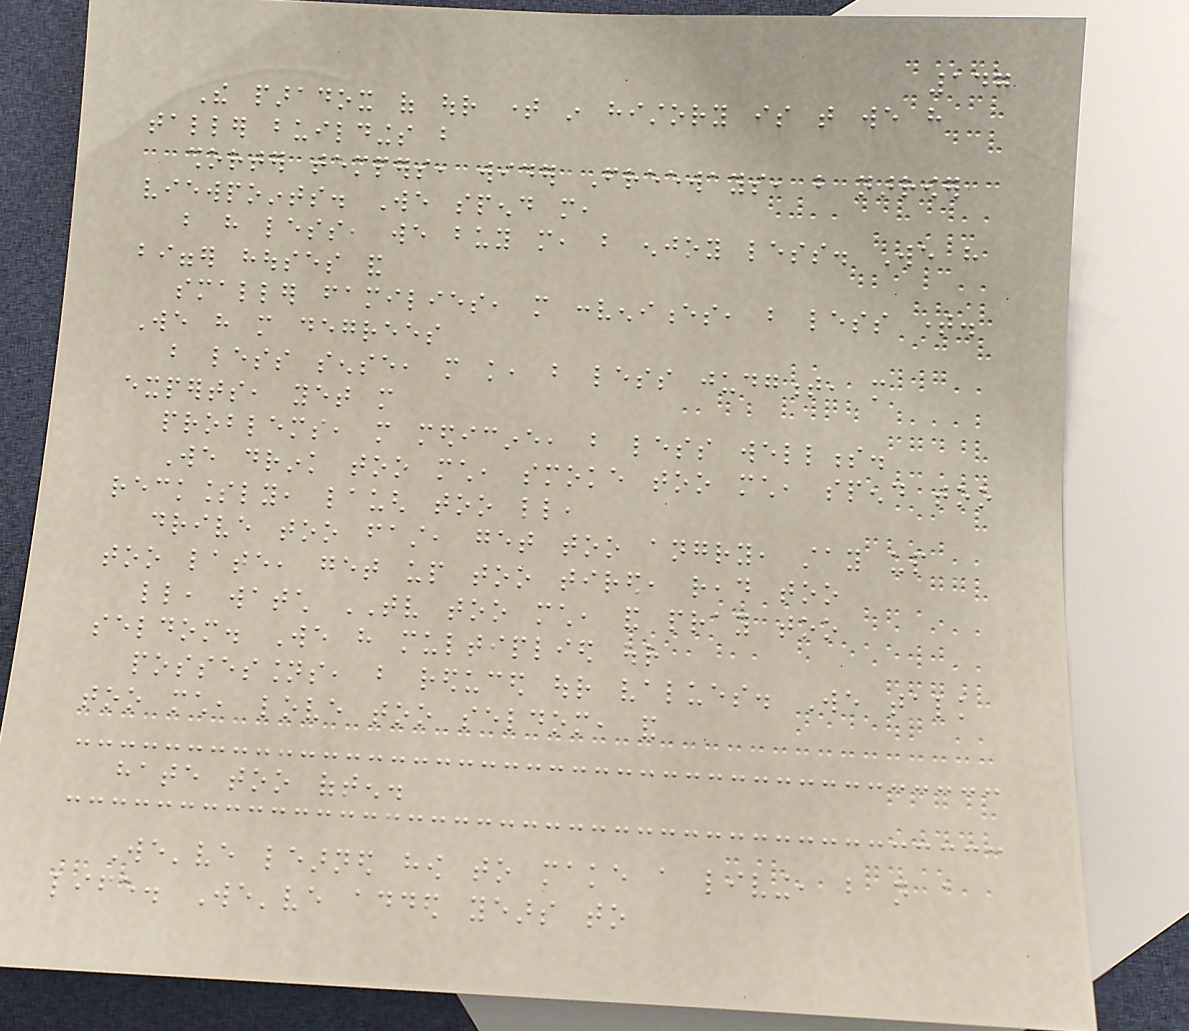147
The paradox of our time in history is that we have
taller buildings but
shorter tempers, wider Freeways, but narrower
viewpoints. We spend more,
but have less, we buy more, but enjoy less. We have
bigger houses and
smaller families, more conveniences, but less time.
We have more degrees
but less sense, more knowledge, but less judgment, more
experts, yet more
problems, more medicine, but less wellness.
We drink too much, smoke too much, spend too
recklessly, laugh too little,
drive too fast, get too angry, stay up
too late, get up too tired, read too
little, watch TV too much, and pray too
seldom. We have multiplied our
possessions, but reduced our values. We talk
too much, love too seldom, and
hate too often.
We've learned how to make a living, but not a
life. We've added years to
